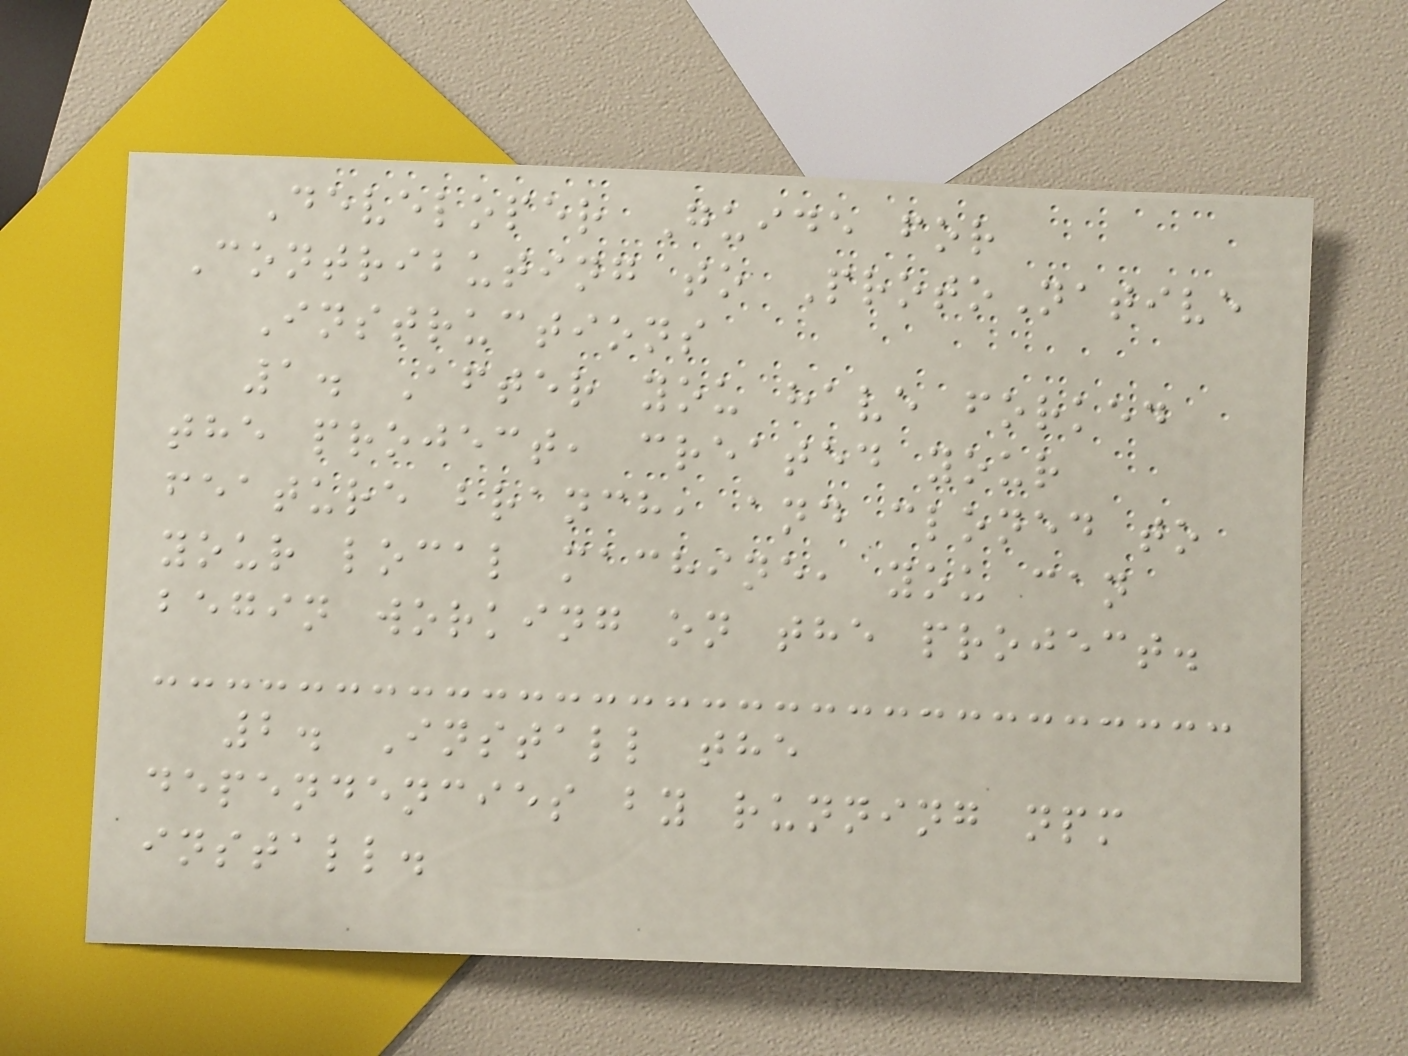Developer Guide for
Contributing to ProtoNative
Instructions
1. After you have forked
the project, created your
feature branch, and cloned to
your local machine, you can
begin working on the project.
2. Install the
dependencies by running npm
install.
